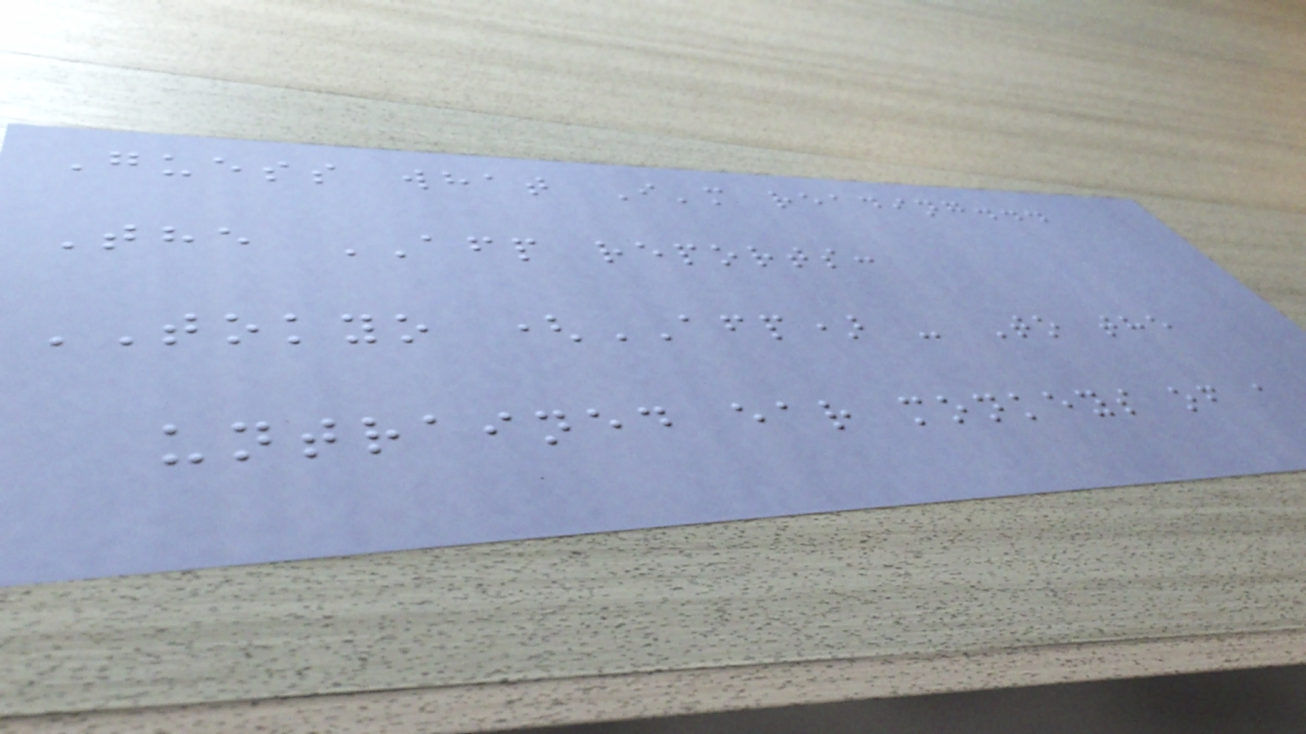Guess what I'm reading...
The AFP reports:
TOKYO (AFP) - To the
untrained ear monkeys of a
